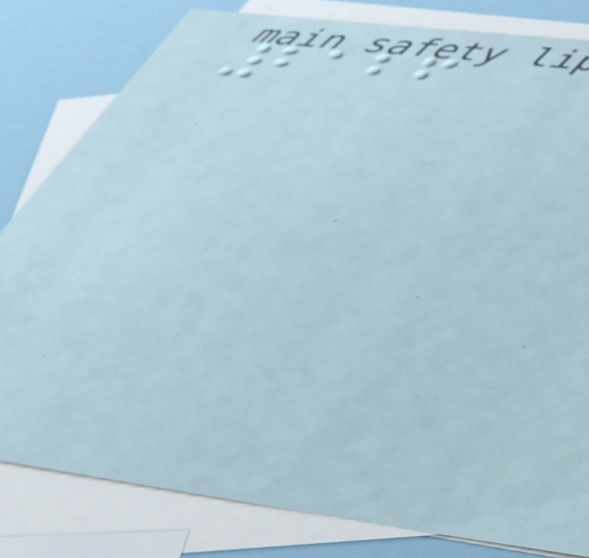2126
